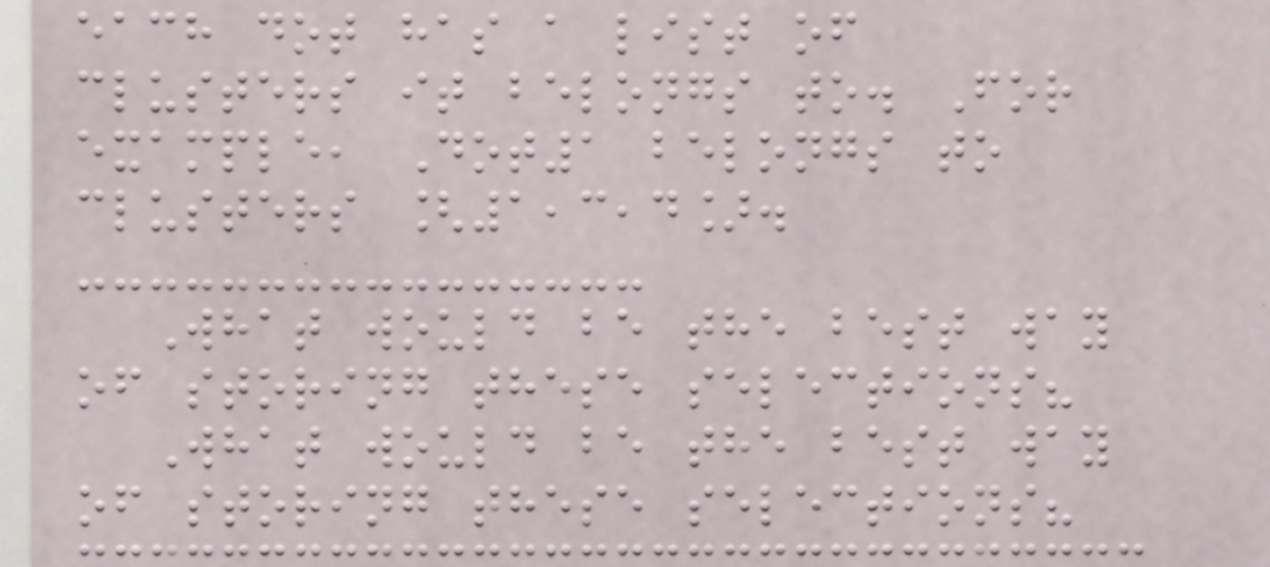each dot has a list of
clusters it belongs to. For
example, Dot1 belongs to
clusters [1,3,4].
What would be the best way
of storing these selections?
What would be the best way
of storing these selections?
